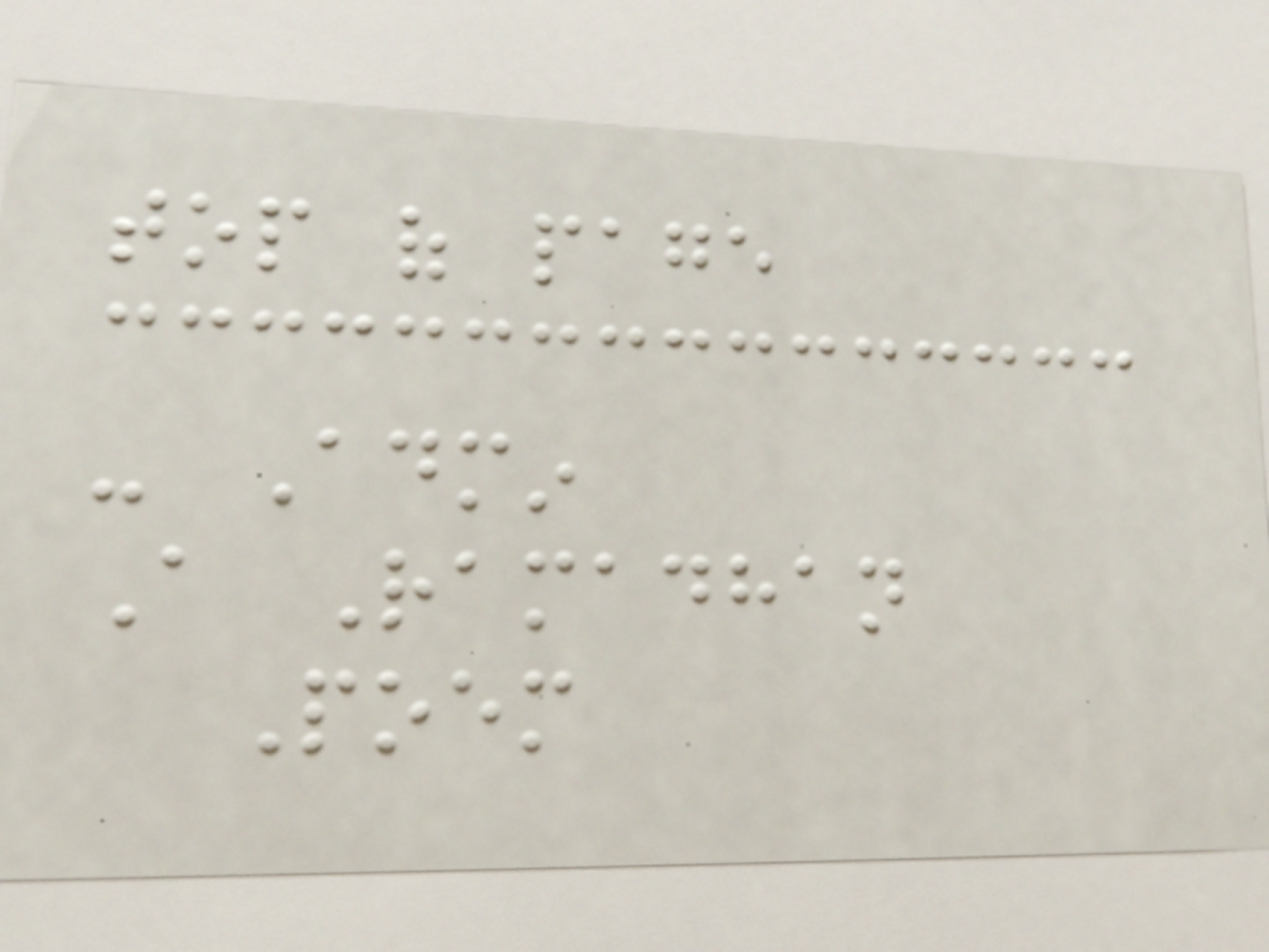top of page
- Admin
A Ramadhan
Poem
